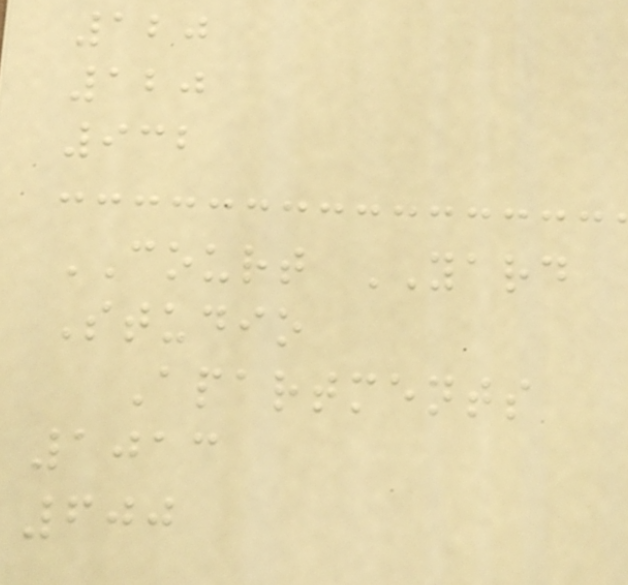120
120
932
COURT YARD
Studio
Apartments
1013
600
